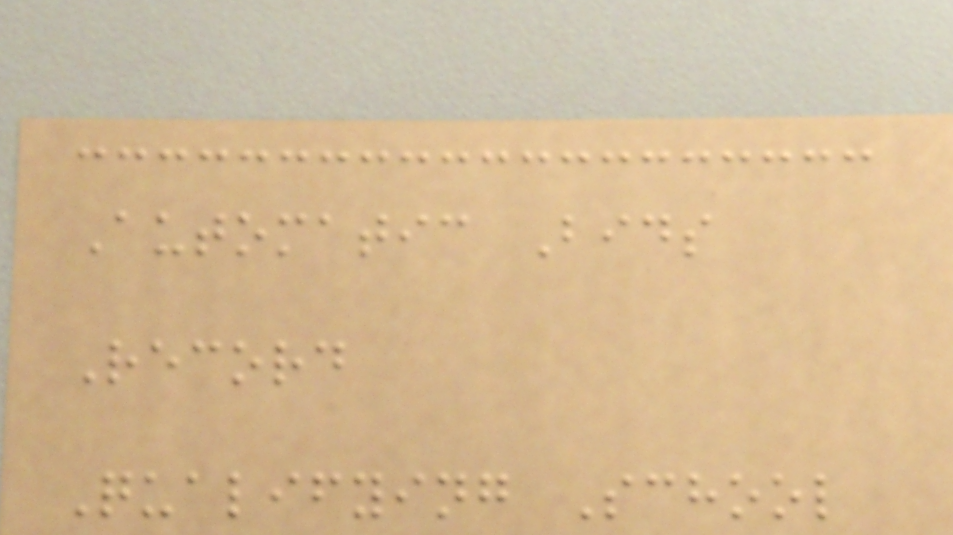Automatic Bids
Record
Qualifying School
